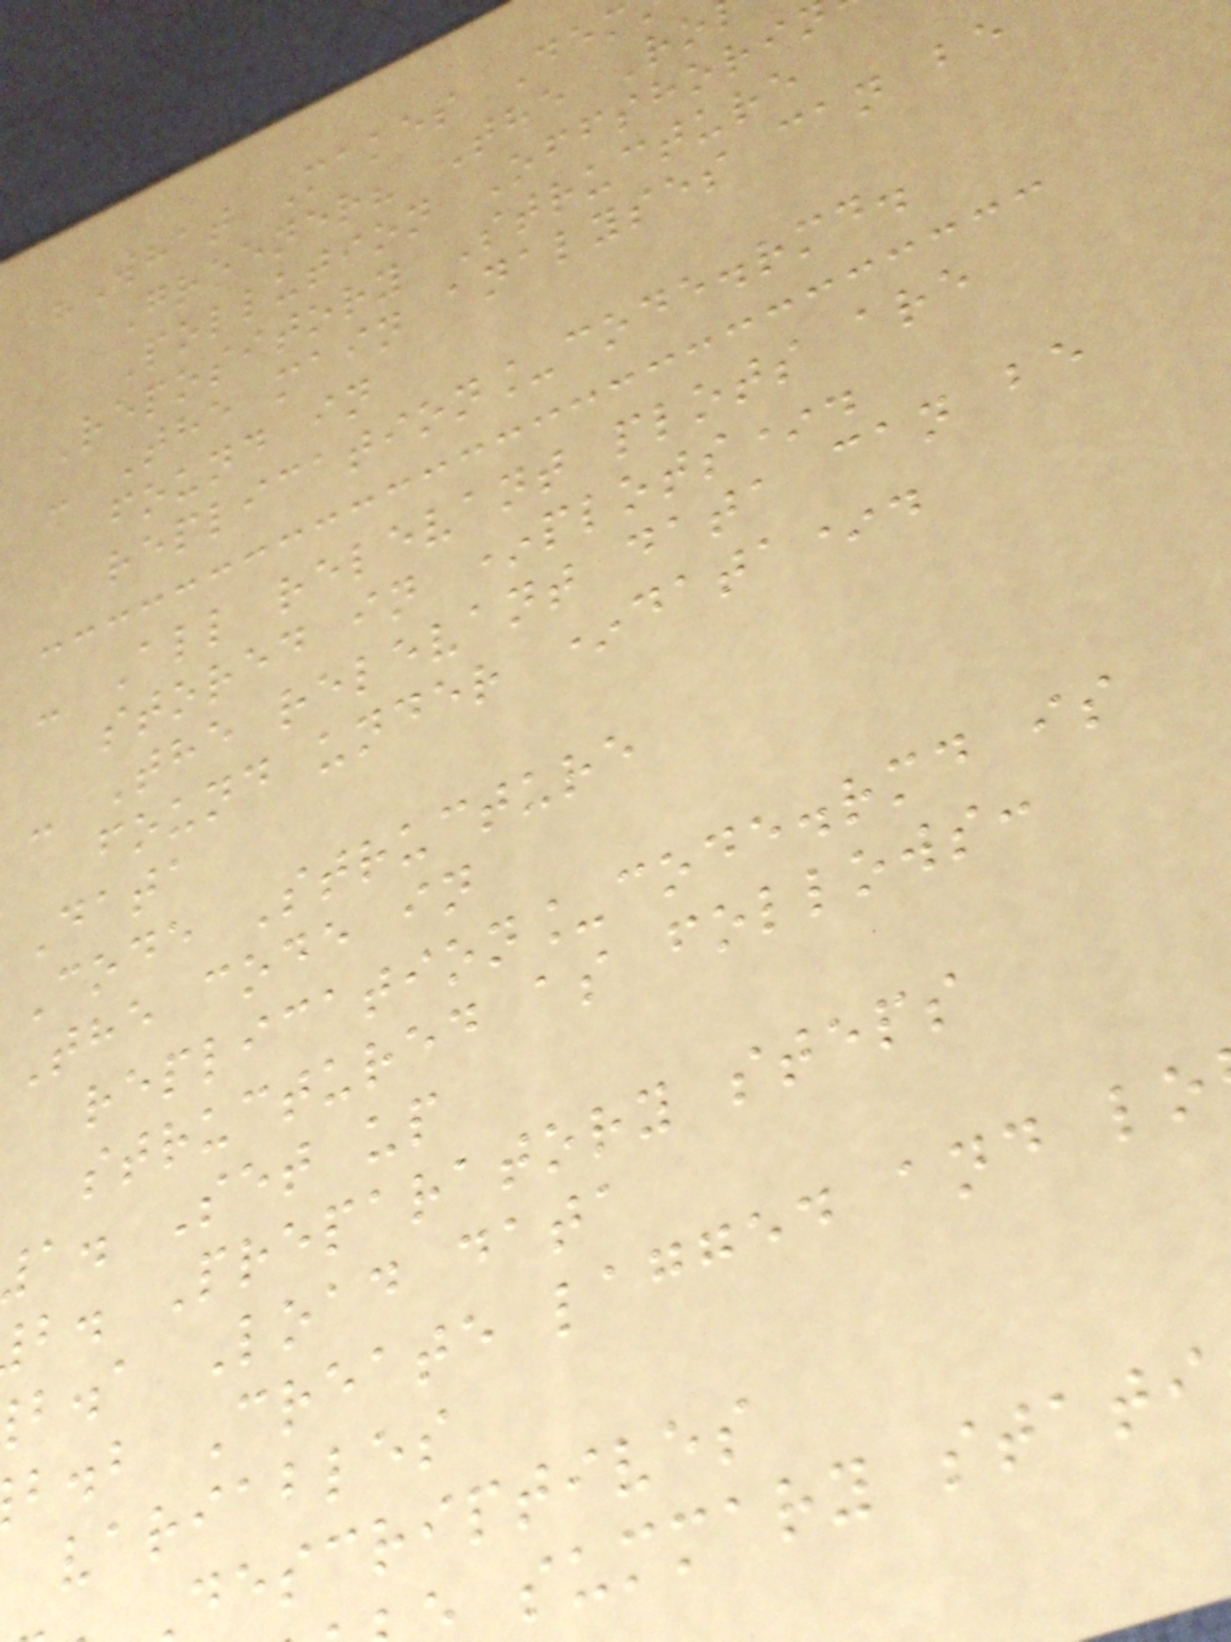"What Makes Dem
Greener? The Ro
Pollution Offshori
Repository Structure
- The main analyses can be
found in
replication_code.rmd.
- All relevant plots are
stored in *plots*.
- The relevant data can be
found under *data*.
Data
Code Structure
The code in
replication_code.rmd is
structured as follows:
a. Set up
b. Preparatory steps
b.a Load data
b.b Create lagged and lo
variables
descriptives
summary stati
